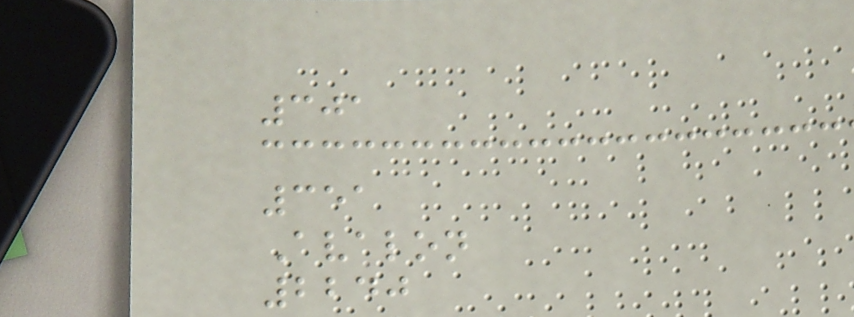301
351
Avalon
2240
